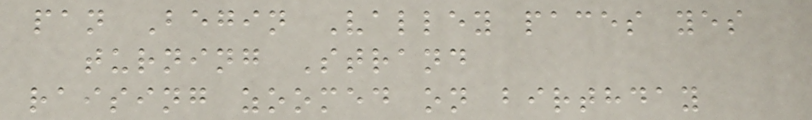pan Begin Valley paces yes
turning Strand
raising zoomed on birthday
